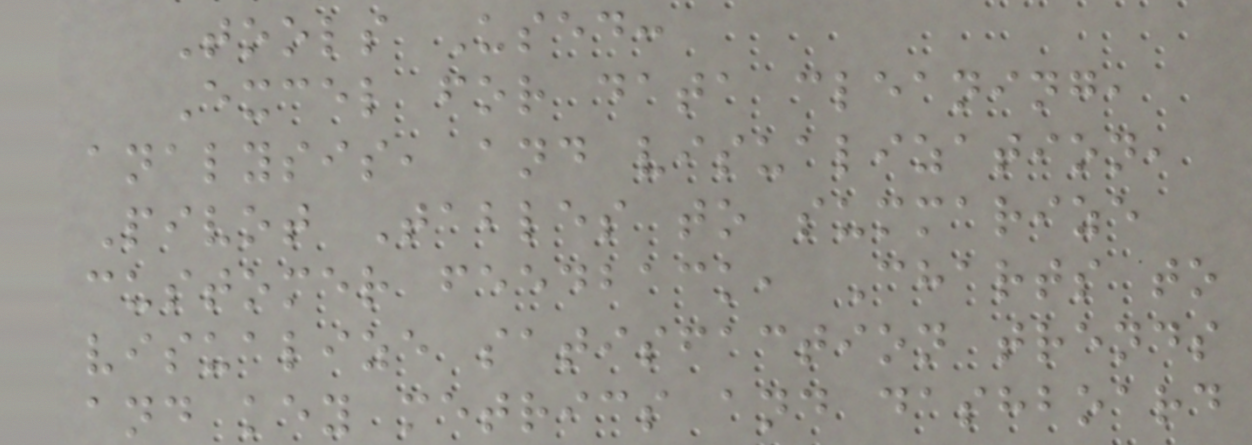Tools Used:
Excel for data cleaning,
analysis, and visualization,
Pivot Tables to summarize
customer feedback, Charts to
visualize satisfaction trends
and key metrics and dashboard
